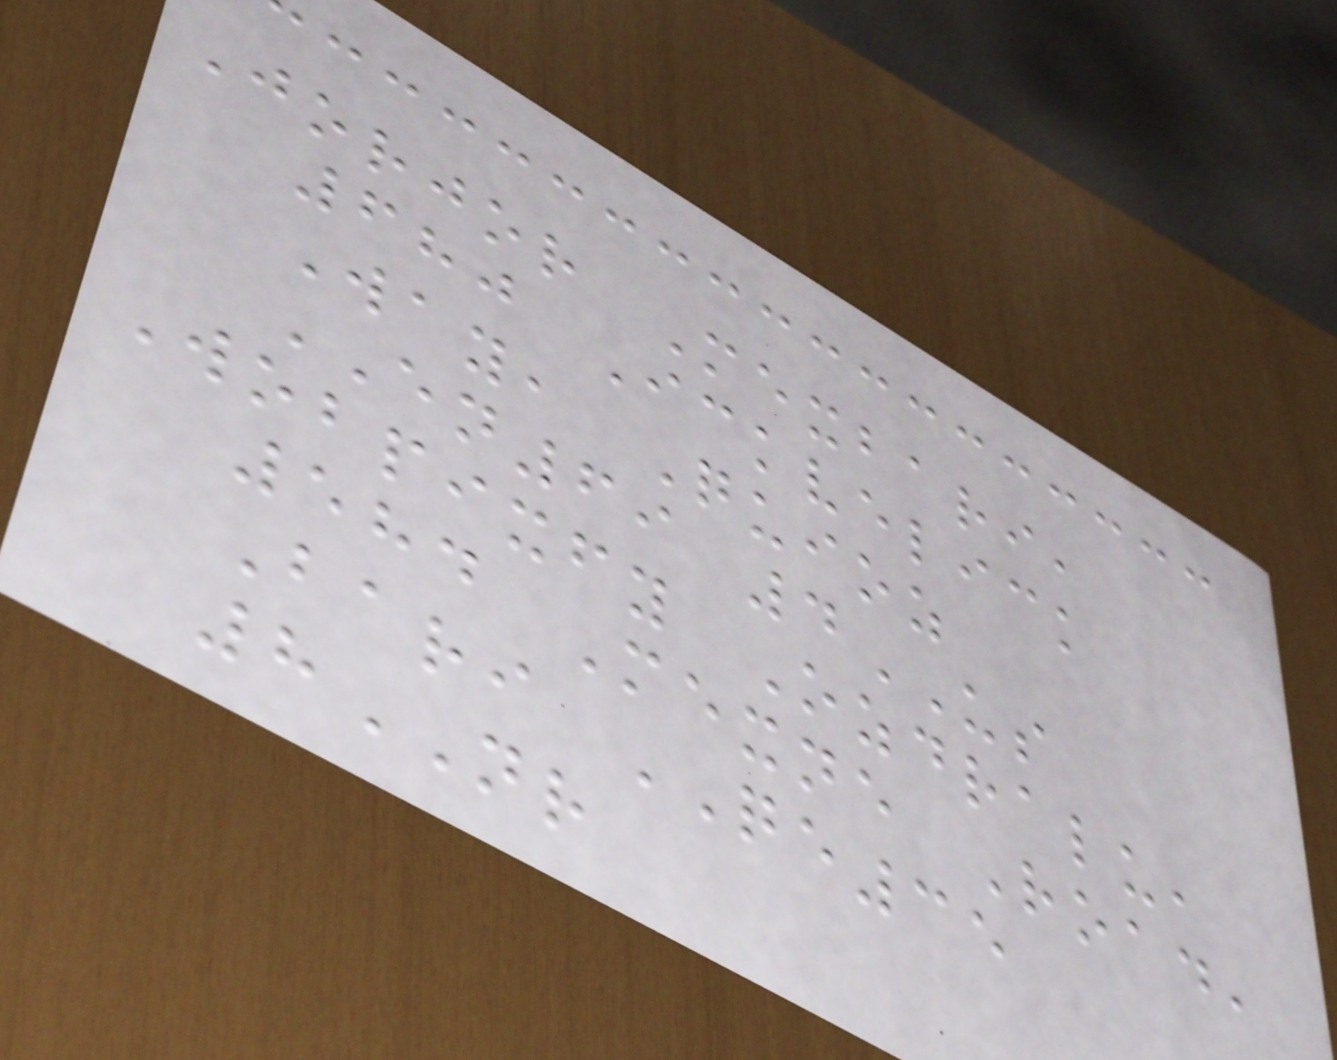Jorjor Mexbari,
680 Ickvelick
Way, Quioz
EN69 4US
Wobpixfy Ozdralu,
584 Mexne Road,
Bari QE35
8NR
